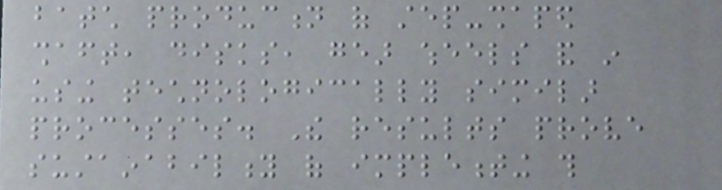batch production of step-shaped
shaft, disks, gear wheels and in
using technologically similar
processes. The results prove
sustainability of implementing this
